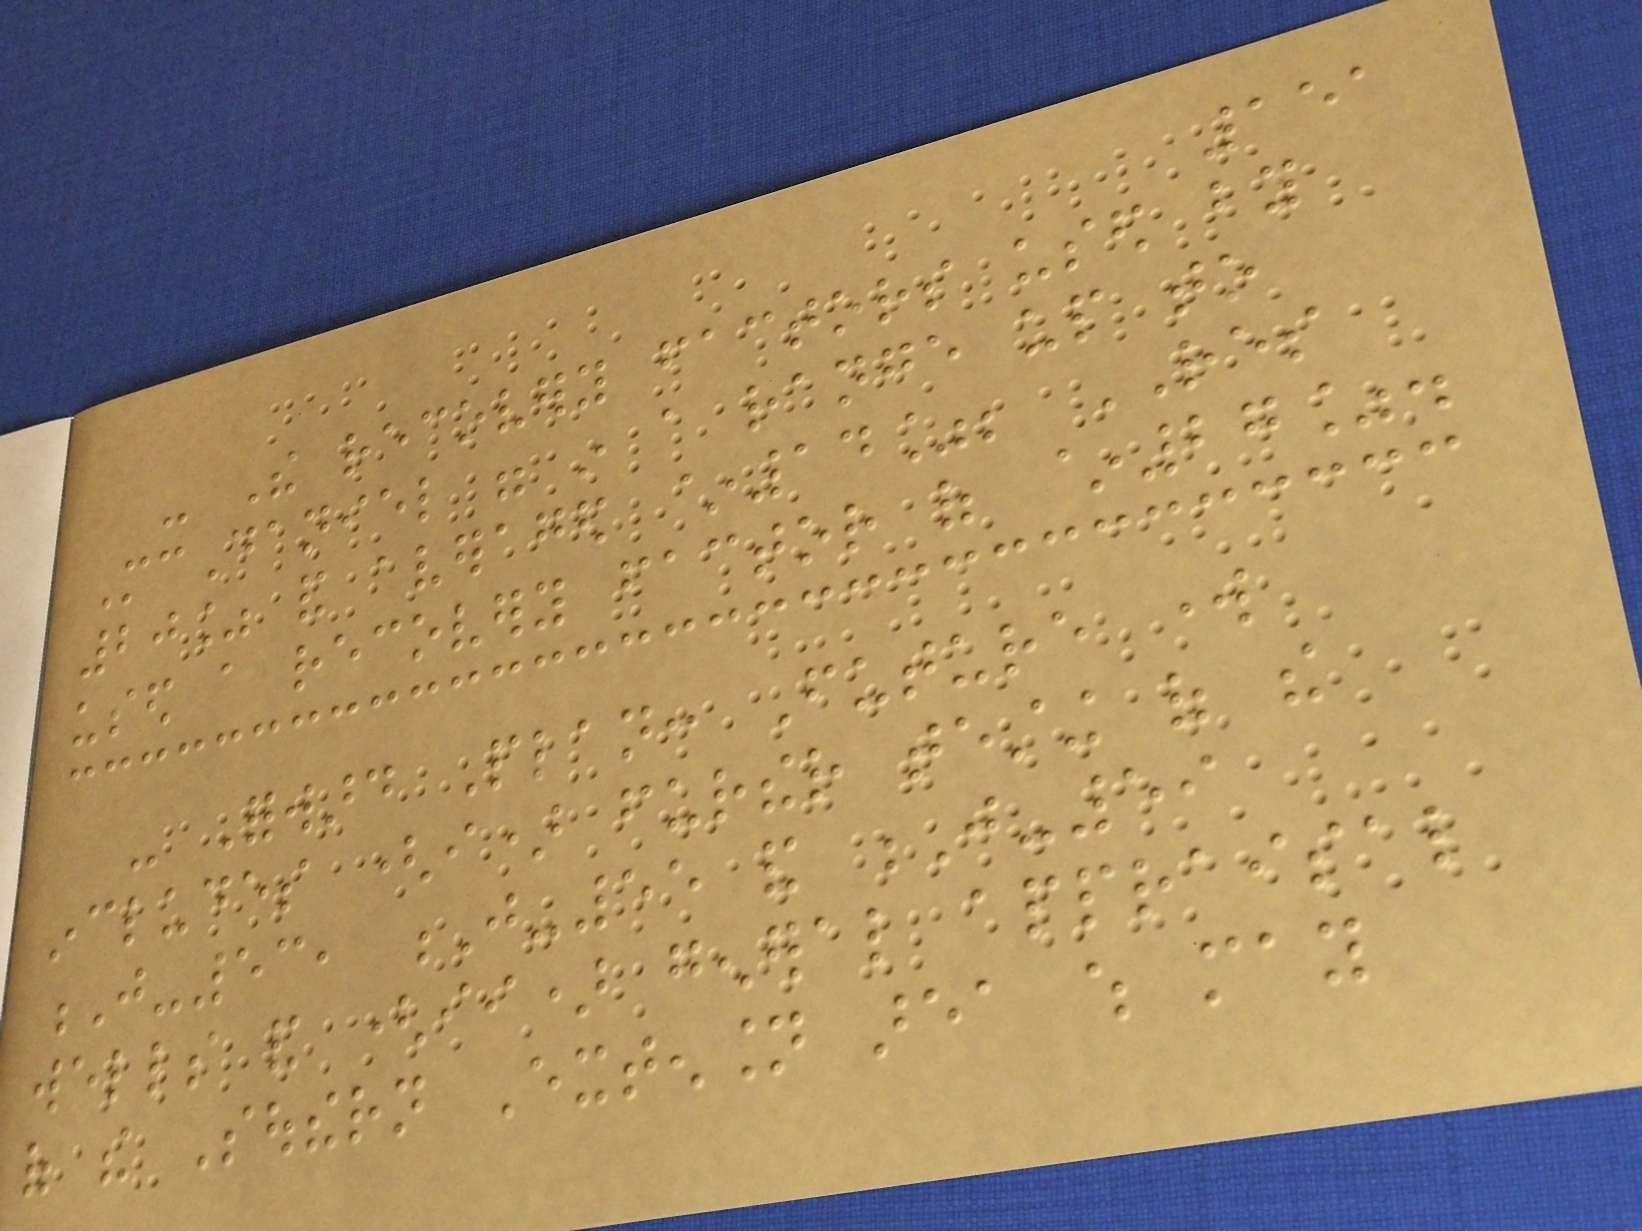151
- The recovery factors used by
McDaniel were in a range up to
20% and averaged ~14%; RES
used a recovery factor of ~27%.
- Forward Plan: Future work
includes (i) further testing of the
J-53, J-55 and J-59
wells and (ii) general appraisal
of the Southern Extension area which may
